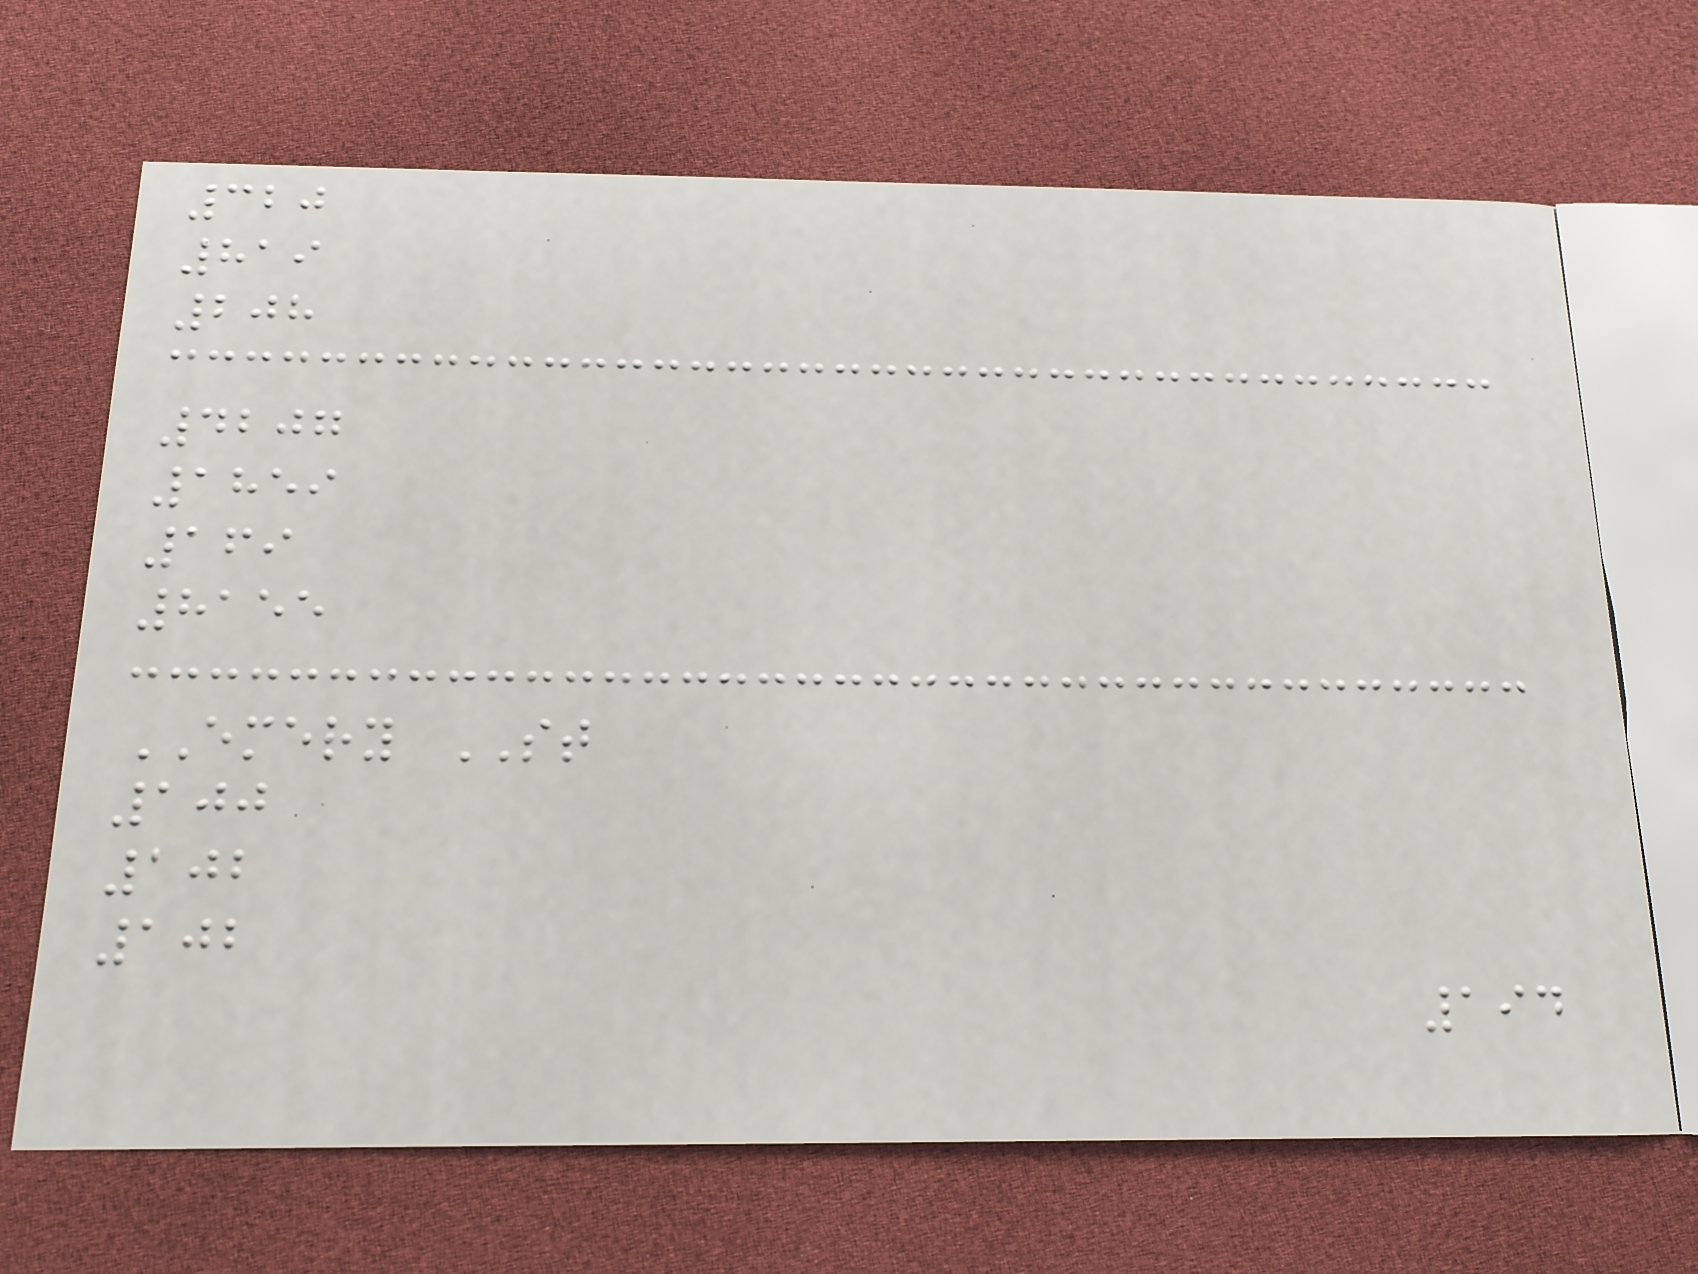320
819
208
4207
1859
169
8155
EMERY ST
100
102
102
194
